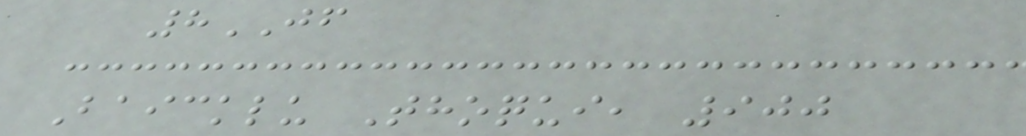8JF
Baicklu Thoqui, 900
